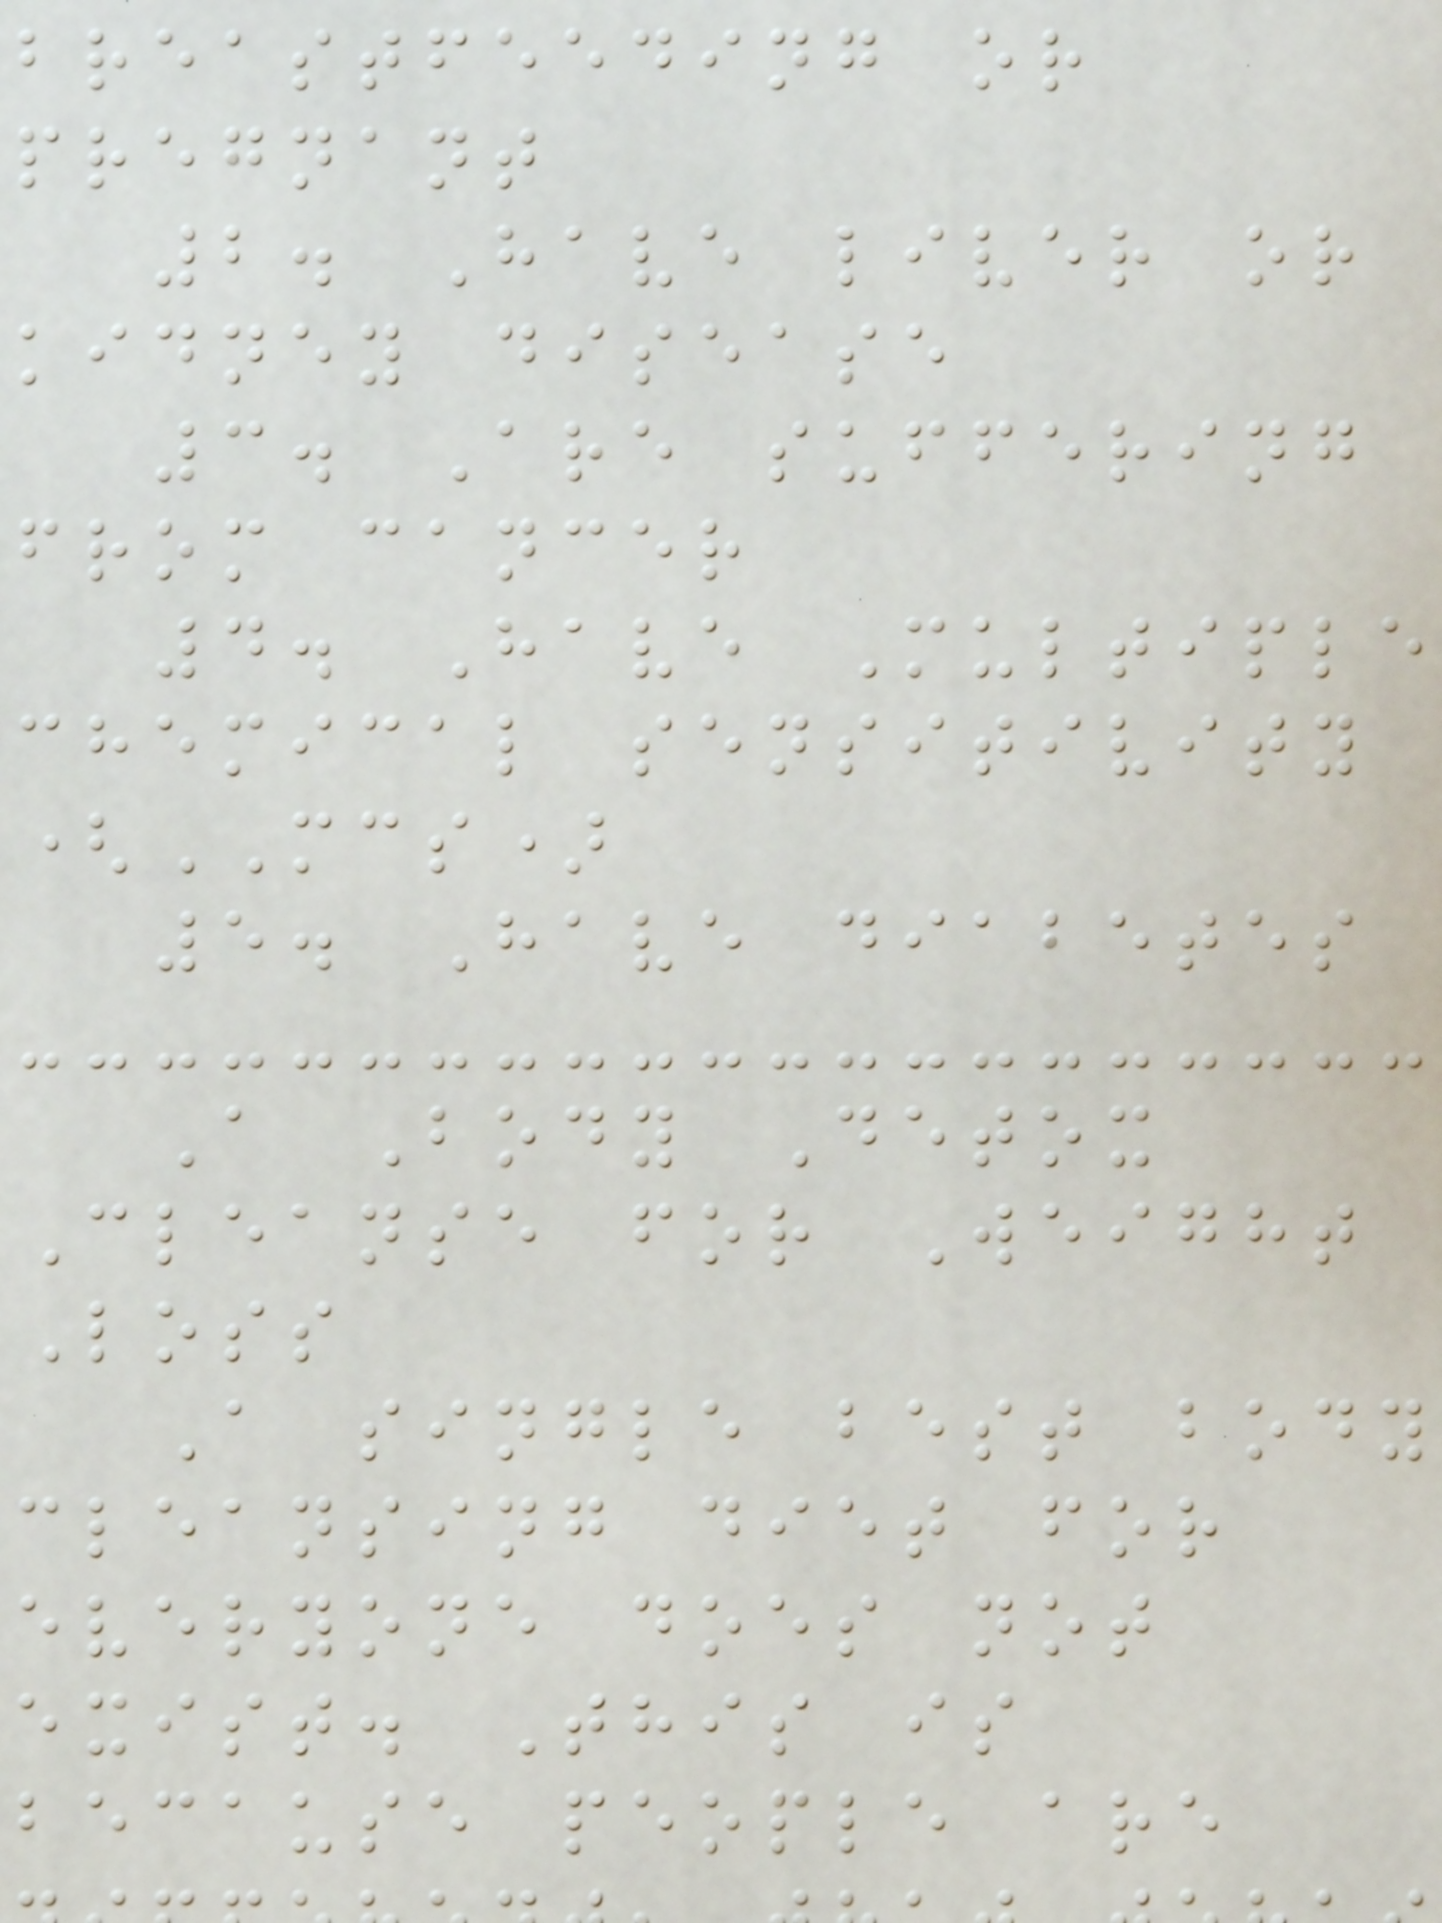breastfeeding or
pregnant
2. Have liver or
kidney disease
3. Are suffering
from cancer
4. Have Multiple
chemical sensitivity
(MCS)
5. Have diabetes
A Body Detox
Cleanse for Weight
Loss
A single best body
cleansing diet for
everyone does not
exist. This is
because people are
